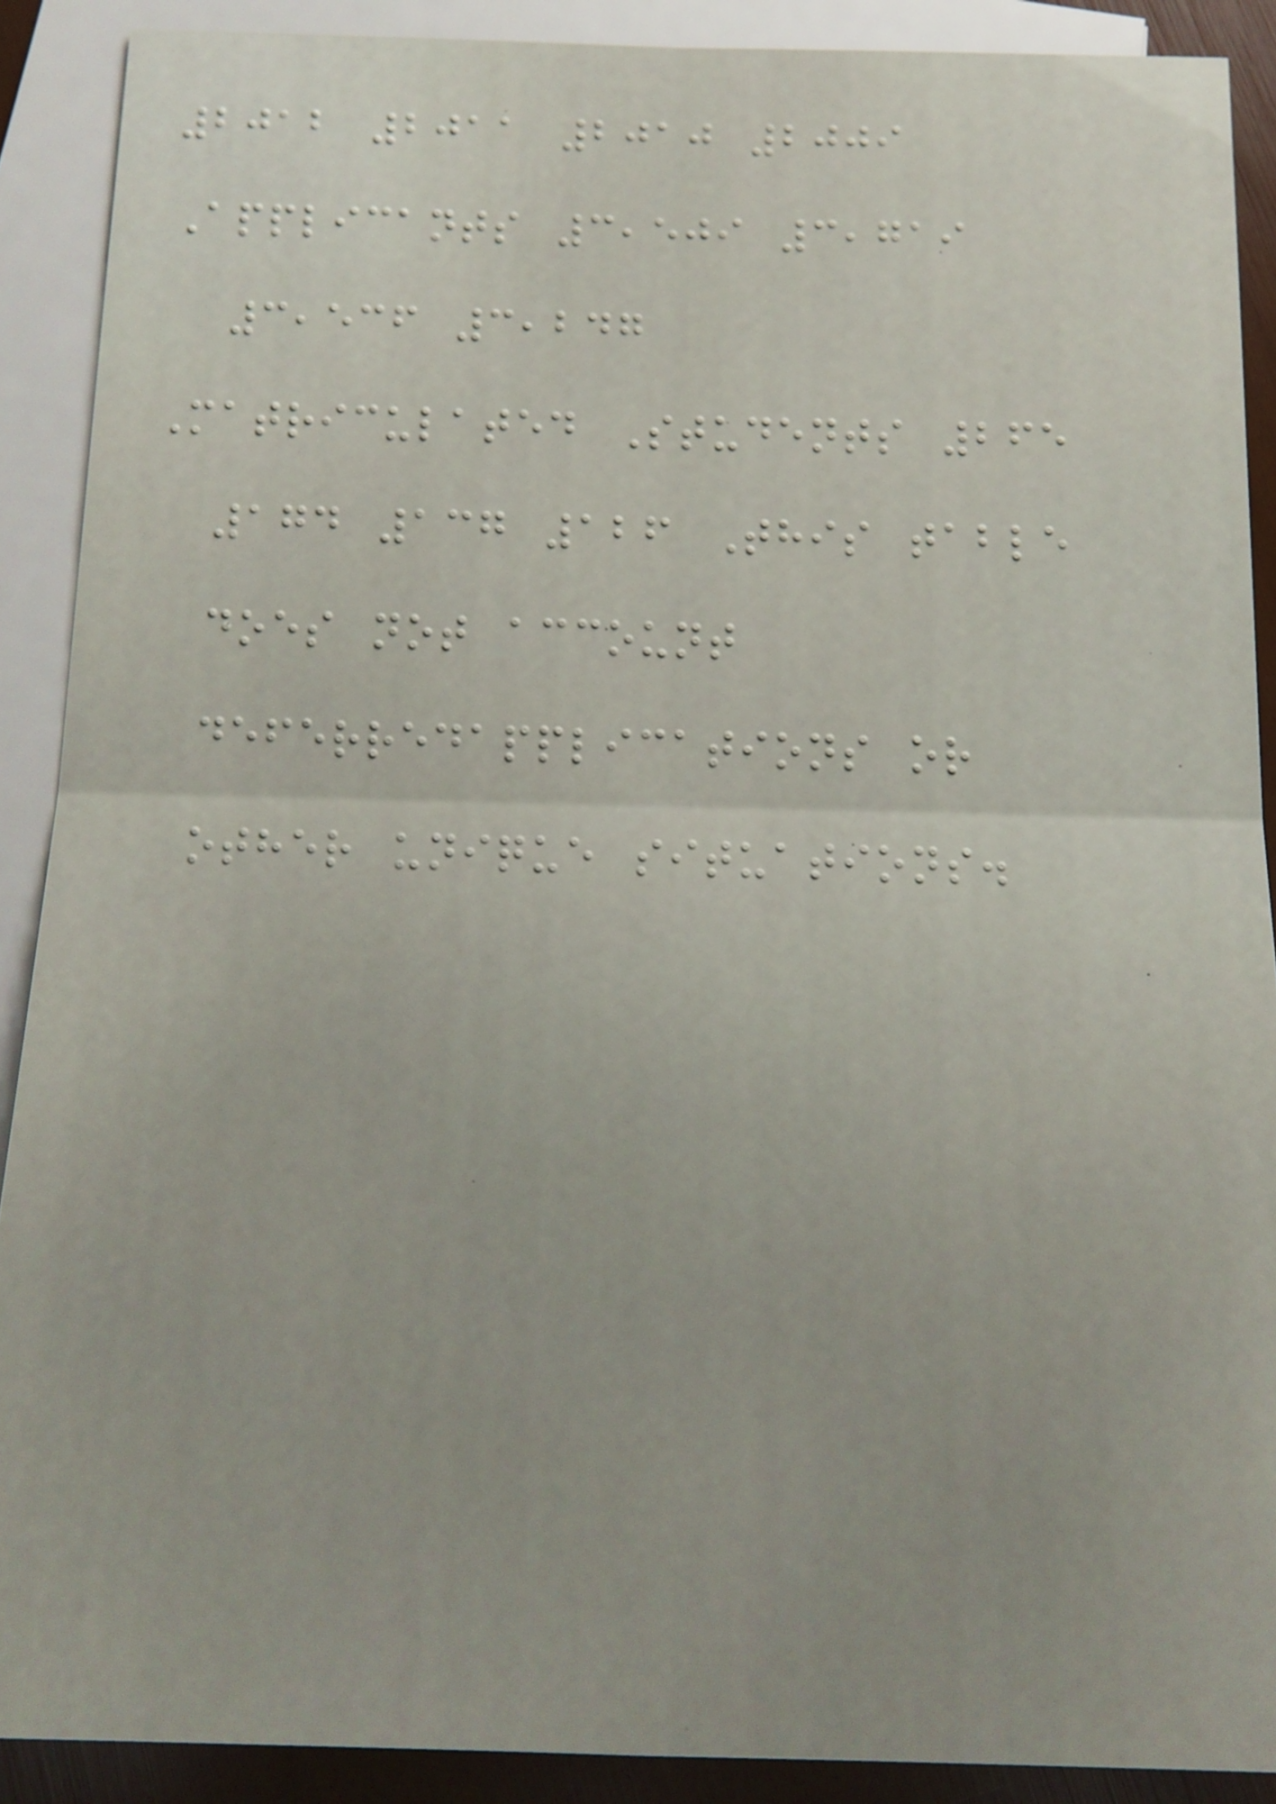2012 2011 2010 2009
Applicants 3,509 3,719
3,536 3,247
Matriculated Students 265
174 137 126 This table
does not account
deferredapplications or
other unique situations.
